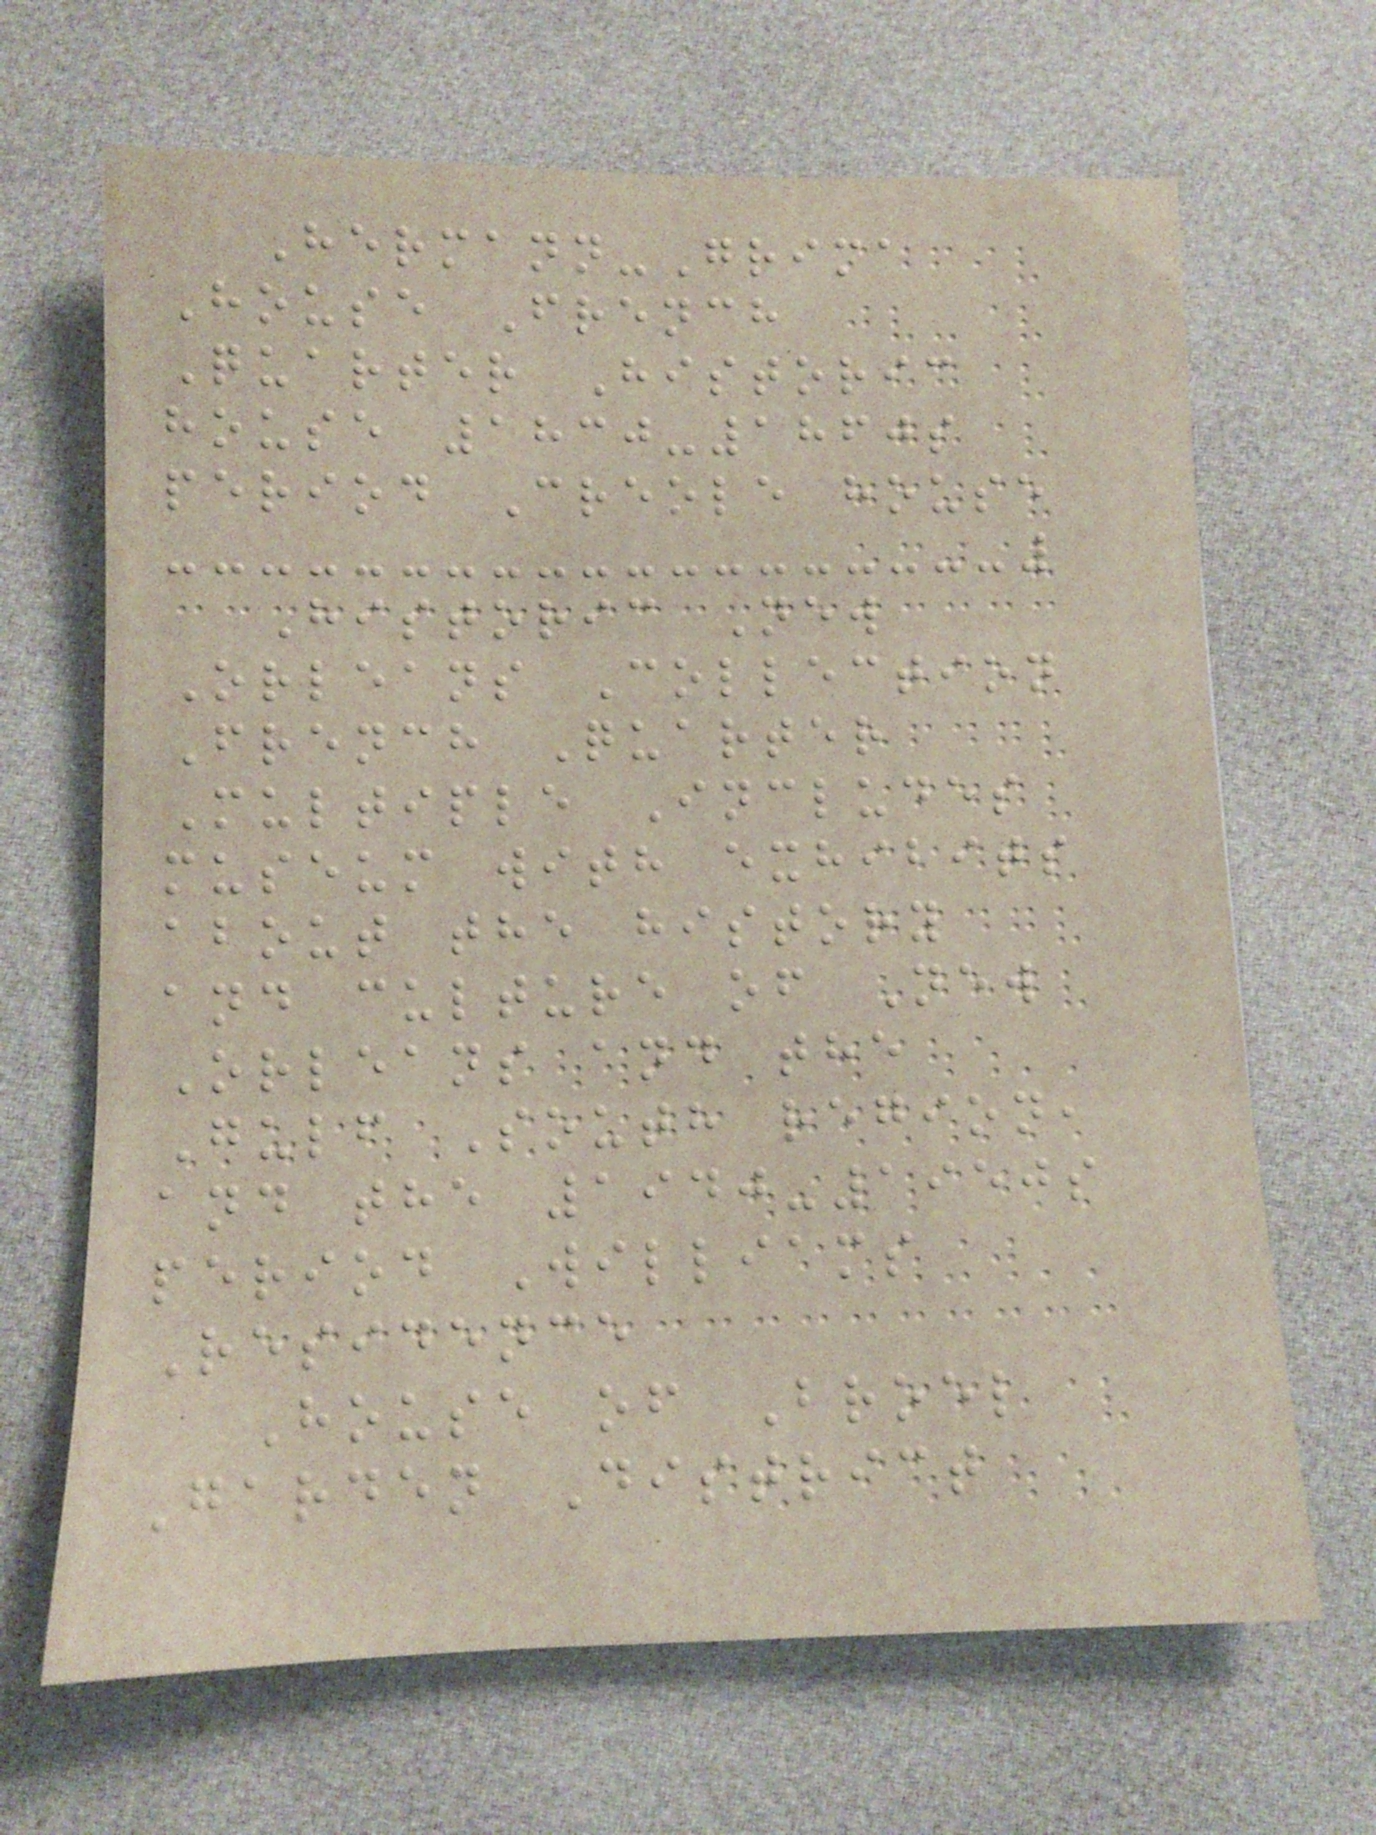Hermann-Grima
House French
Quarter Historic
house 1830-1860s
period Creole house
Historic New
Orleans Collection
French Quarter
Multiple Includes
museum with exhibits
about the history
and culture of New
Orleans and the
Gulf South region,
and the 1940-1950s
period Williams
Residence
House of Broel
Garden District
